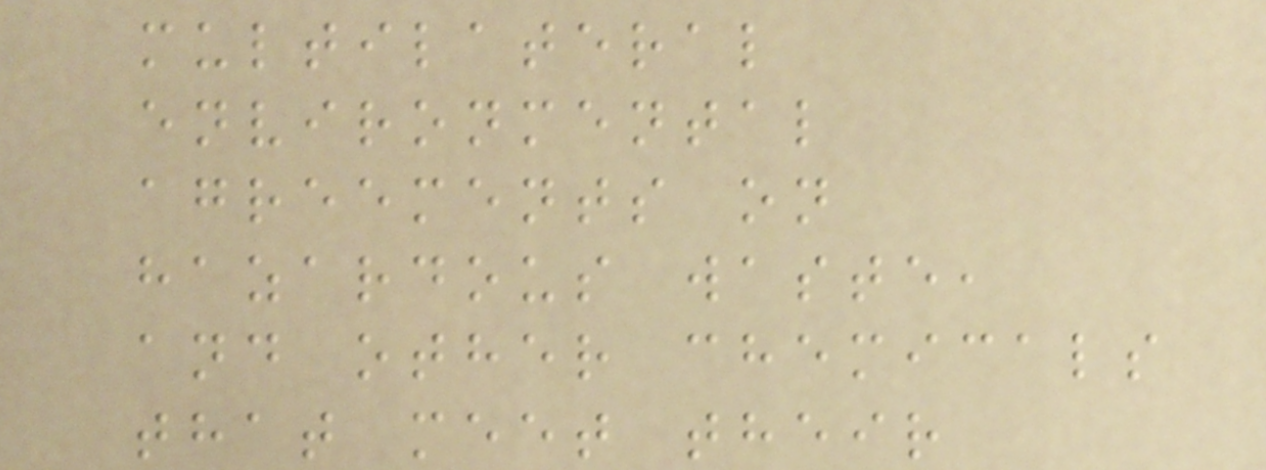multilateral
environmental
agreements on
hazardous waste,
and other chemicals
that meet their
